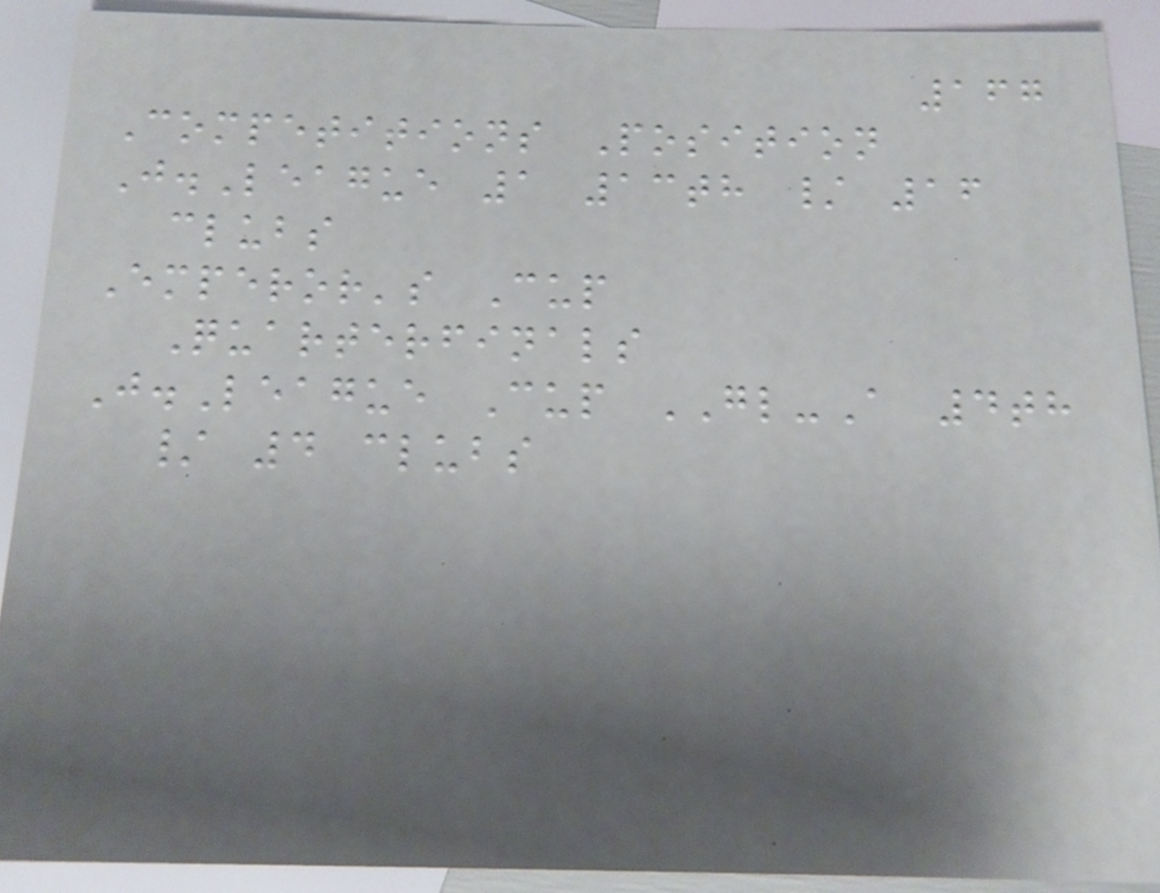167
Competitions Position
J.League 1 13th / 16
clubs
Emperor's Cup
Quarterfinals
J.League Cup GL-A 4th
/ 4 clubs
